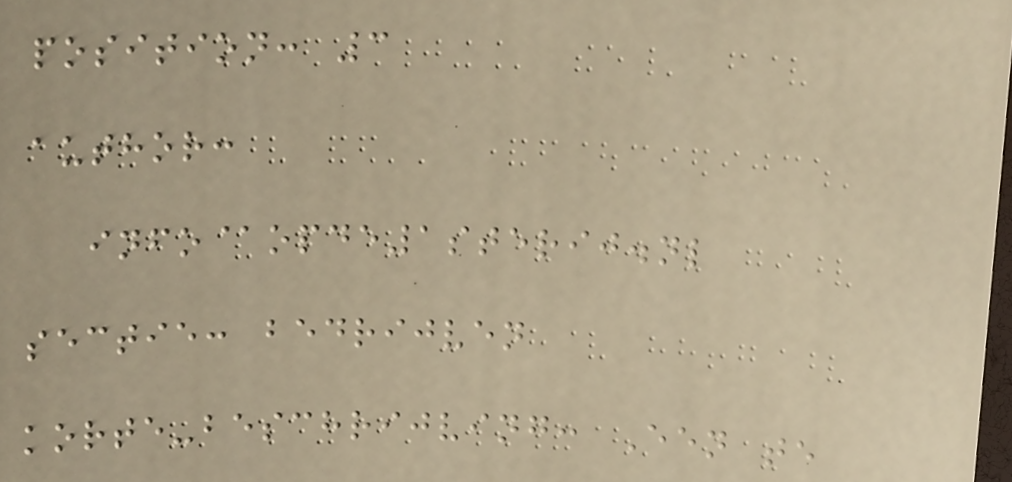position: 3
author:
info@opde1sterij.nl
sectie: bedrijven
korte-beschrijving: Een te
